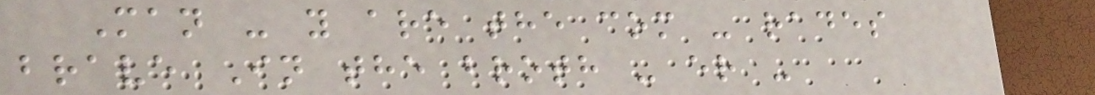Man - y are the com - rades
brave In the broth - er -
